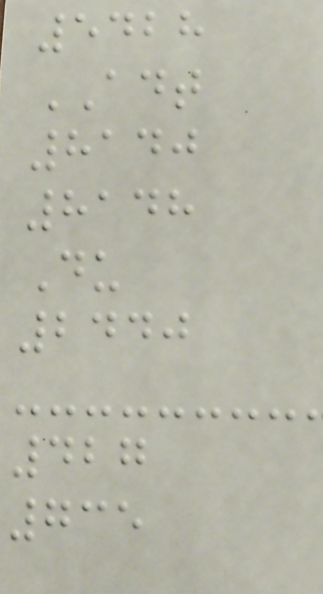5428
ADT
8140
8148
Du
2440
427
735
